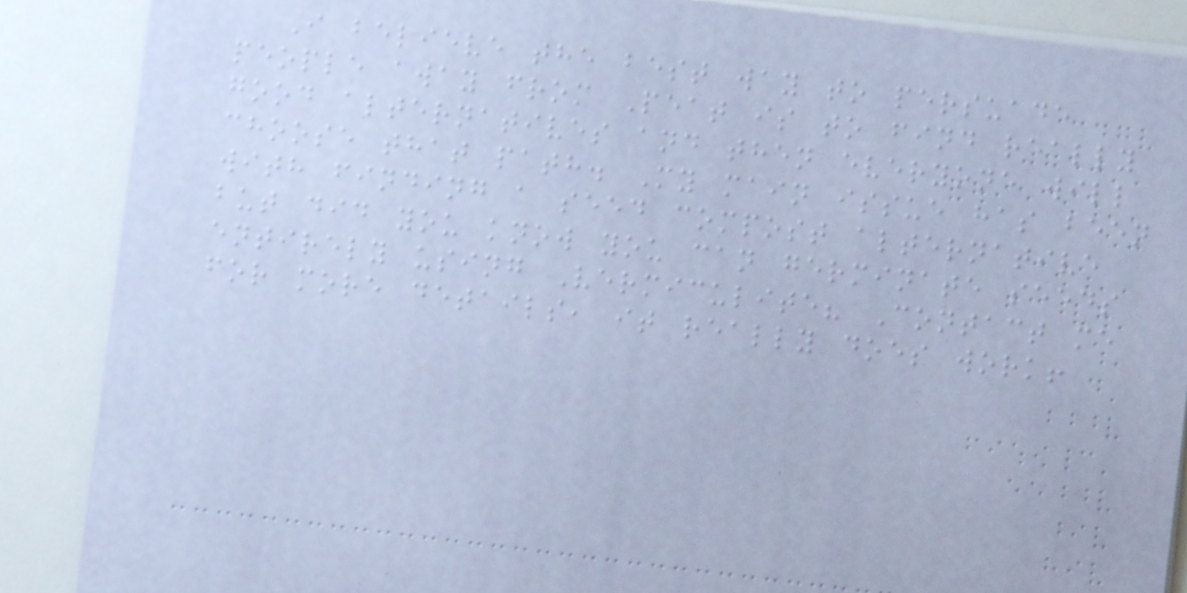I believe the best way to persuade
people away from Peat is to find really
good alternatives and then everyone will
choose that path. My main issue has been
with finding a seed compost alternative
but did you know you can germinate seeds
entirely using Vermiculite? Contact me
for more details, it really does work!
